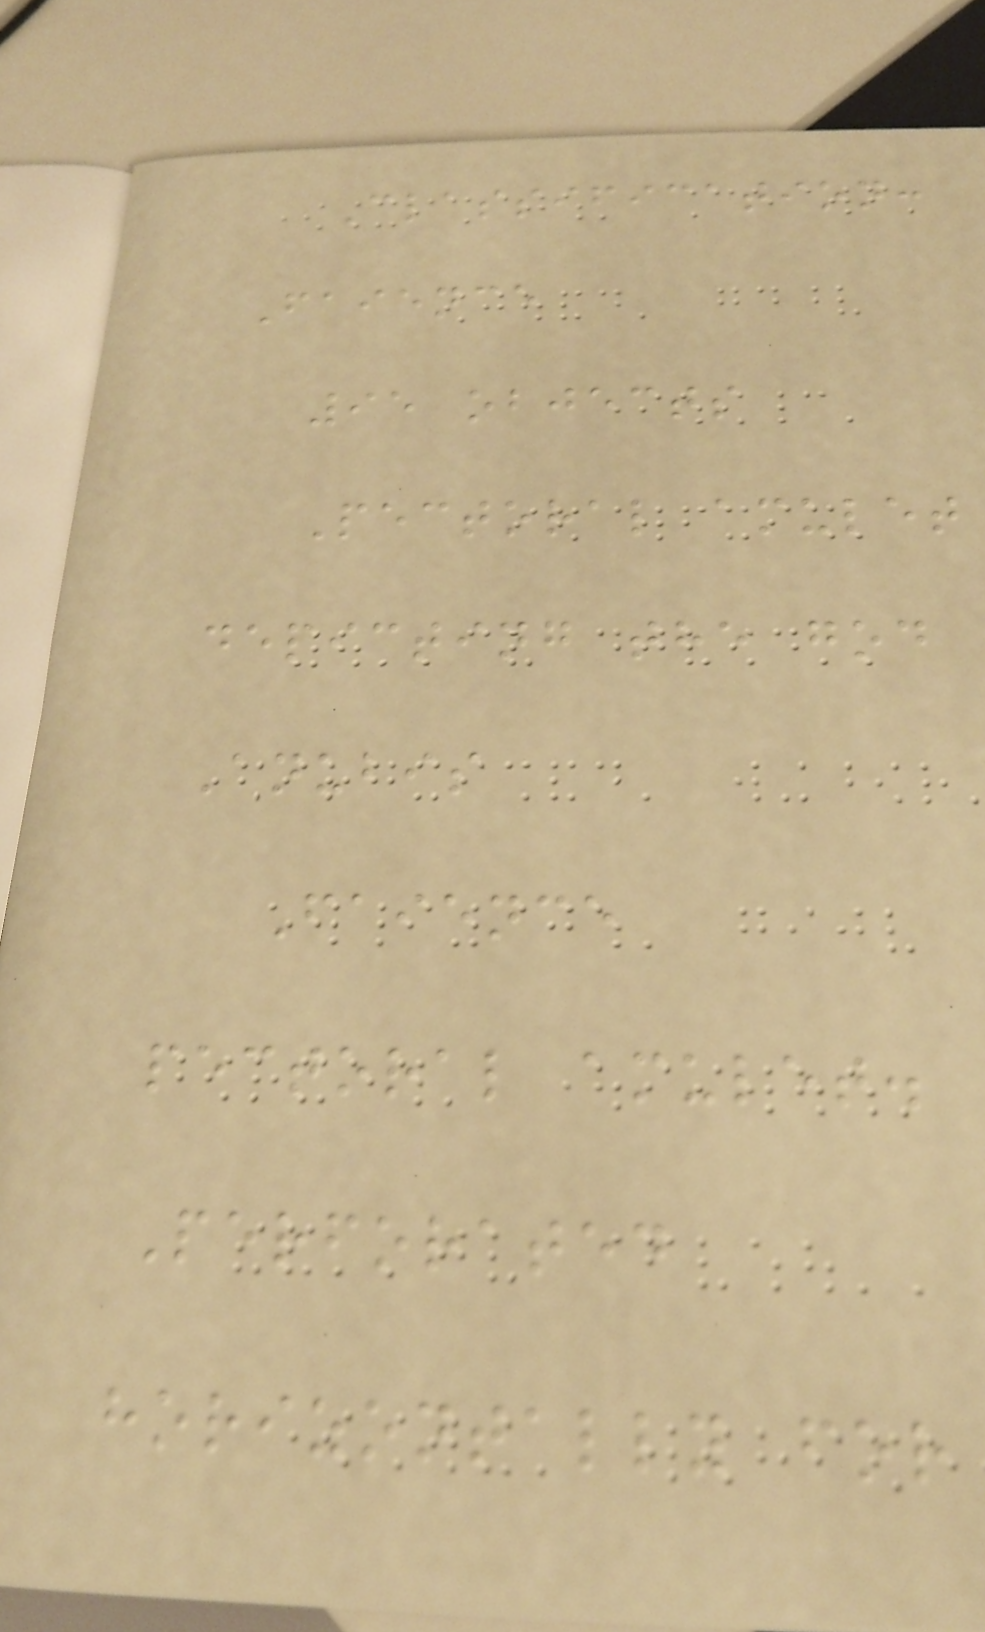Classification:
Faience
95 objects
Pectoral amulet
depicting the god
Anubis
Faience
pectoral amulet.
Perforated
horizontally for
